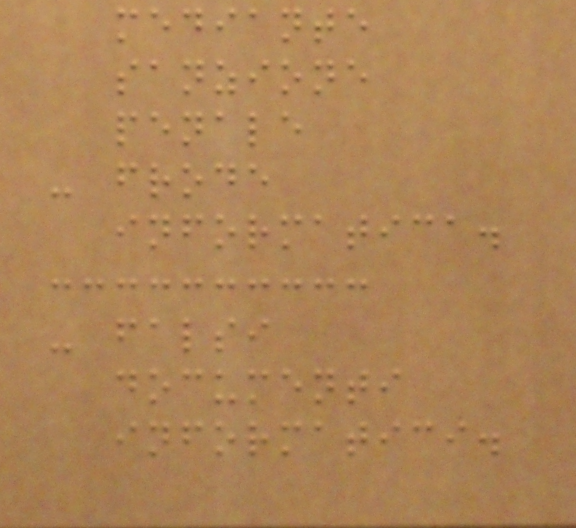mediante
sanzione
penale
- frode
informatica.
- falsi
documenti
informatici.
